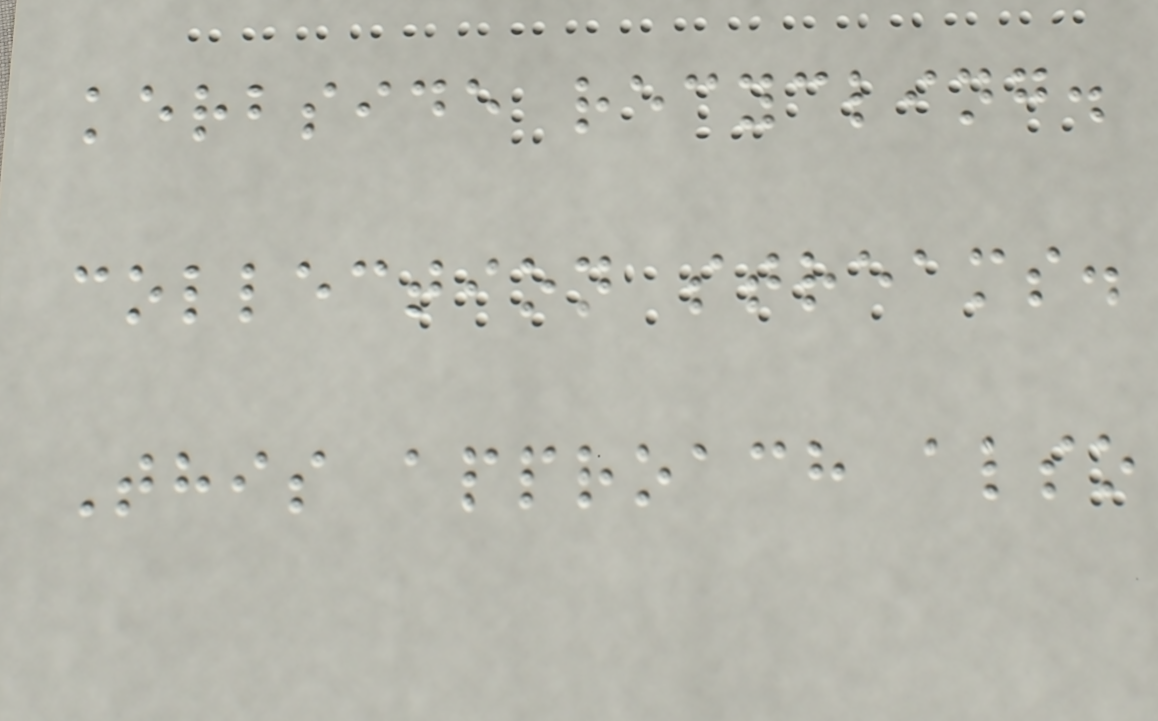kerbside recycling.
collection streams.
This approach also
